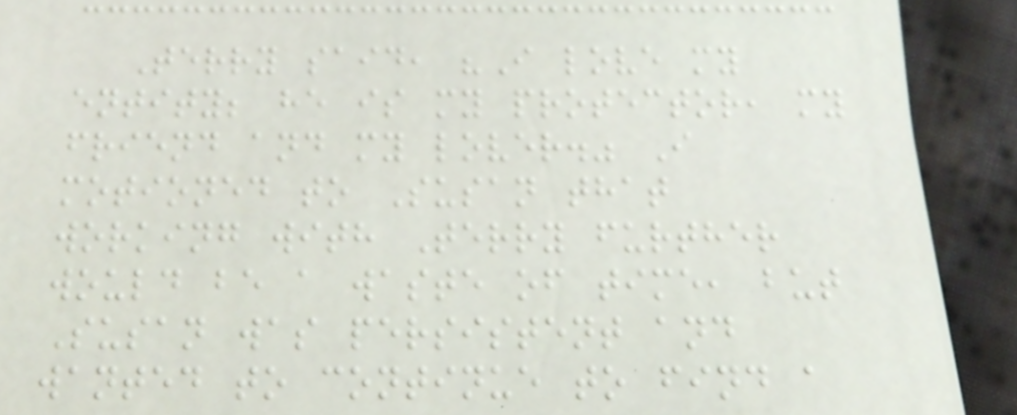Terry said, "I love my
entity; he is my protector, my
friend and my lover." I
motioned to Susan that
working with Terry further
would be a waste of time, but
Susan was persistent and
wanted to continue to find a
